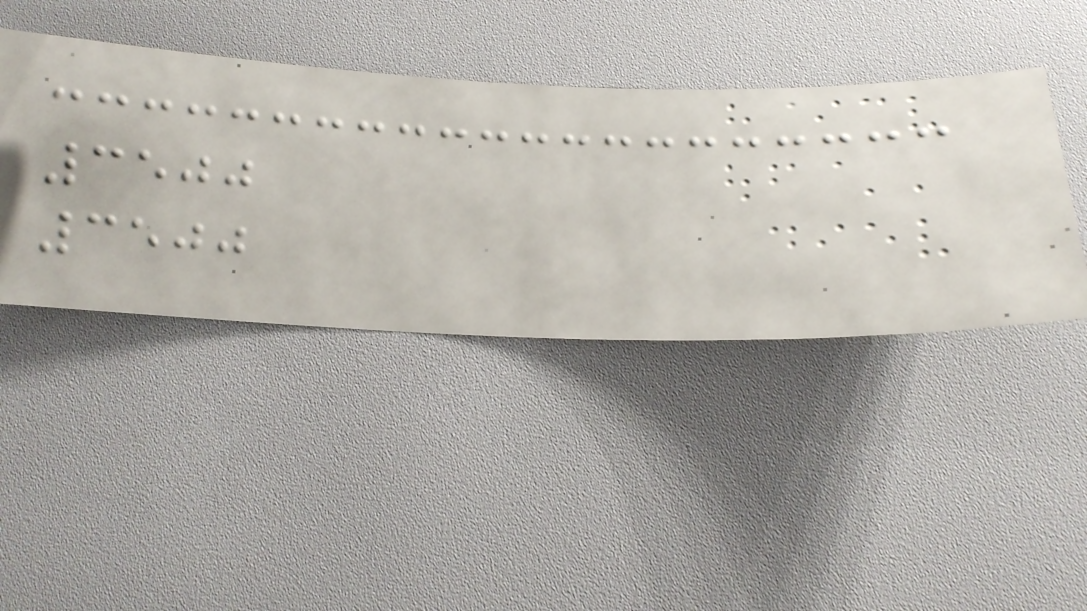3500
3500
